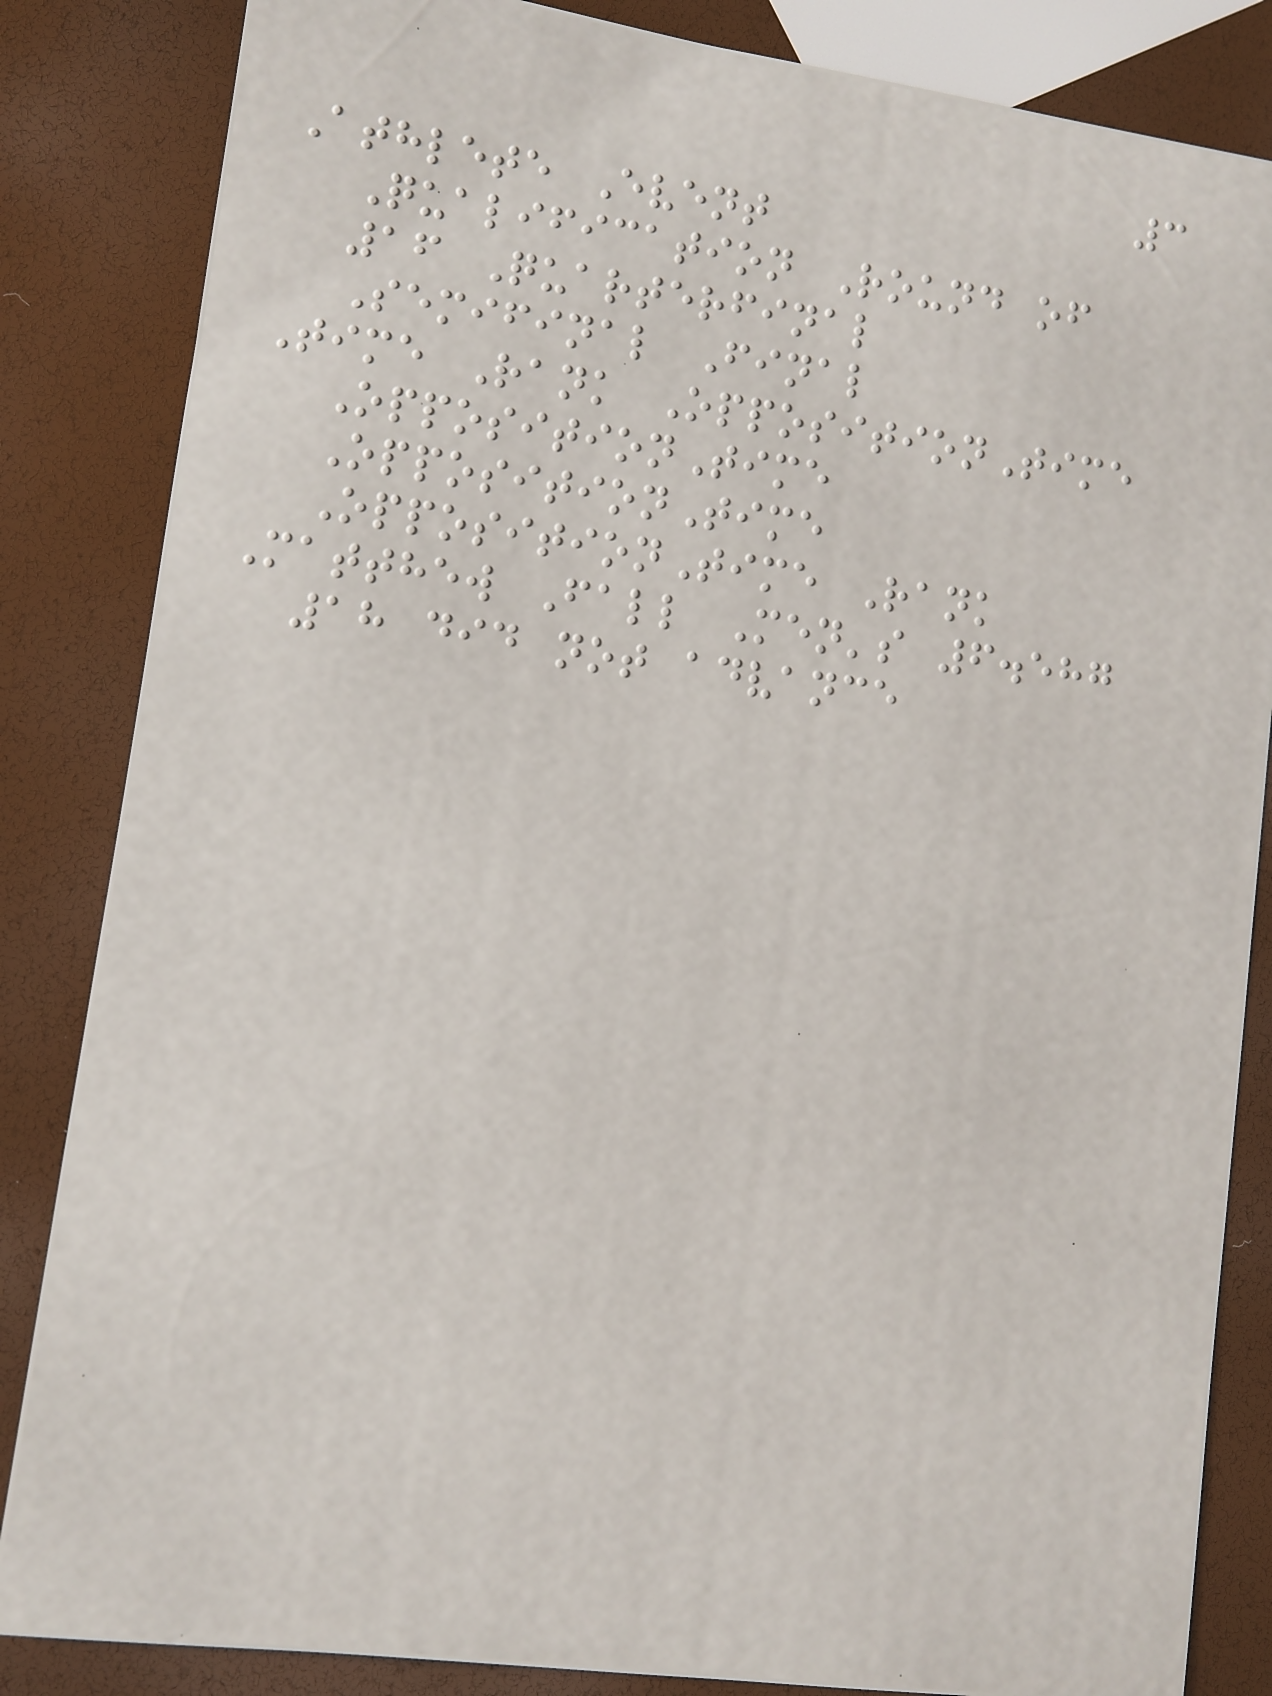3
Athlete Event
Qualification Round of
16 Quarterfinal
Semifinal Final
Time Rank OppositionTime
OppositionTime
OppositionTime
OppositionTime Rank
Matthew Fall Men's 6.587
18 did not advance
